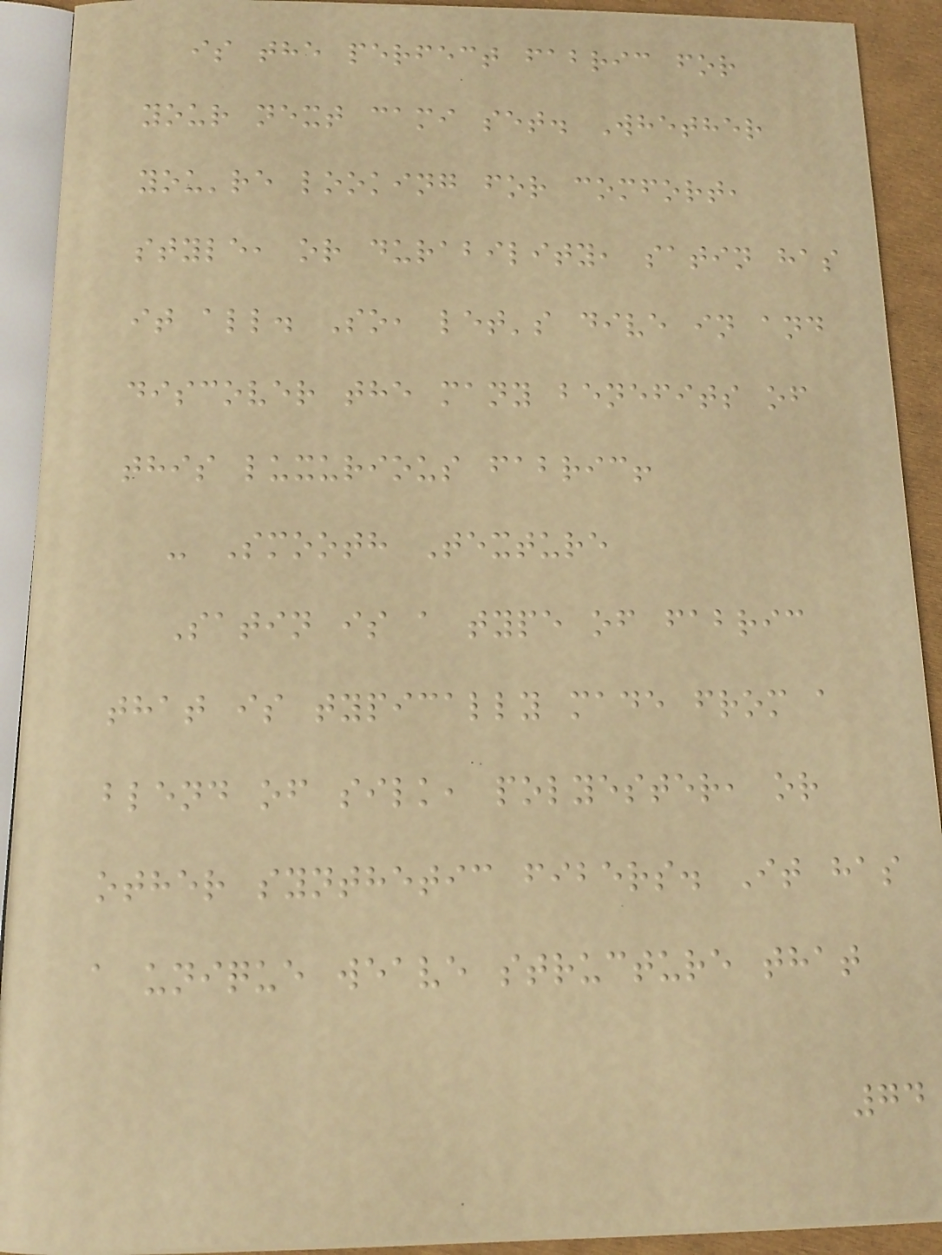is the perfect fabric for
your next cami set. Whether
you're looking for comfort,
style, or durability, satin has
it all. So, let's dive in and
discover the many benefits of
this luxurious fabric!
- Smooth Texture
Satin is a type of fabric
that is typically made from a
blend of silk, polyester, or
other synthetic fibers. It has
a unique weave structure that
74
